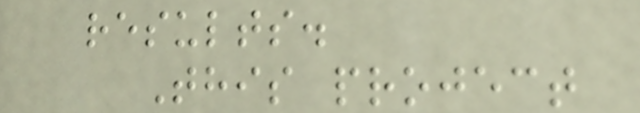results.
This project
